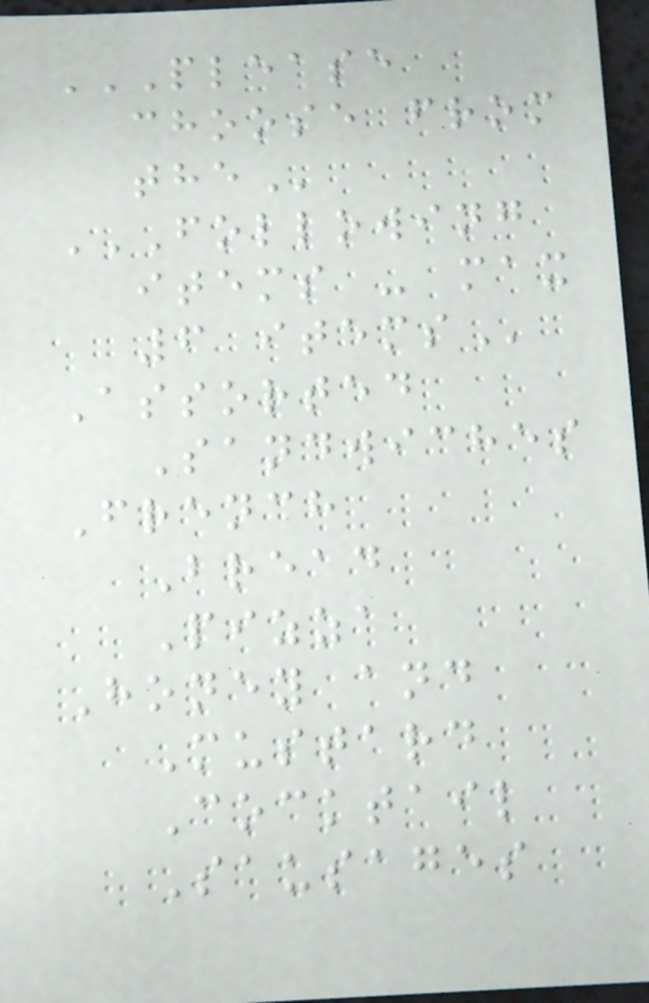PLEASE
CHOOSE FROM
THE
FOLLOWING
ITEMS - MAX
6 ITEMS
Assorted
Sandwiches
French
Bread
Pizza
Honey and
Mustard
Cocktail
Sausages
